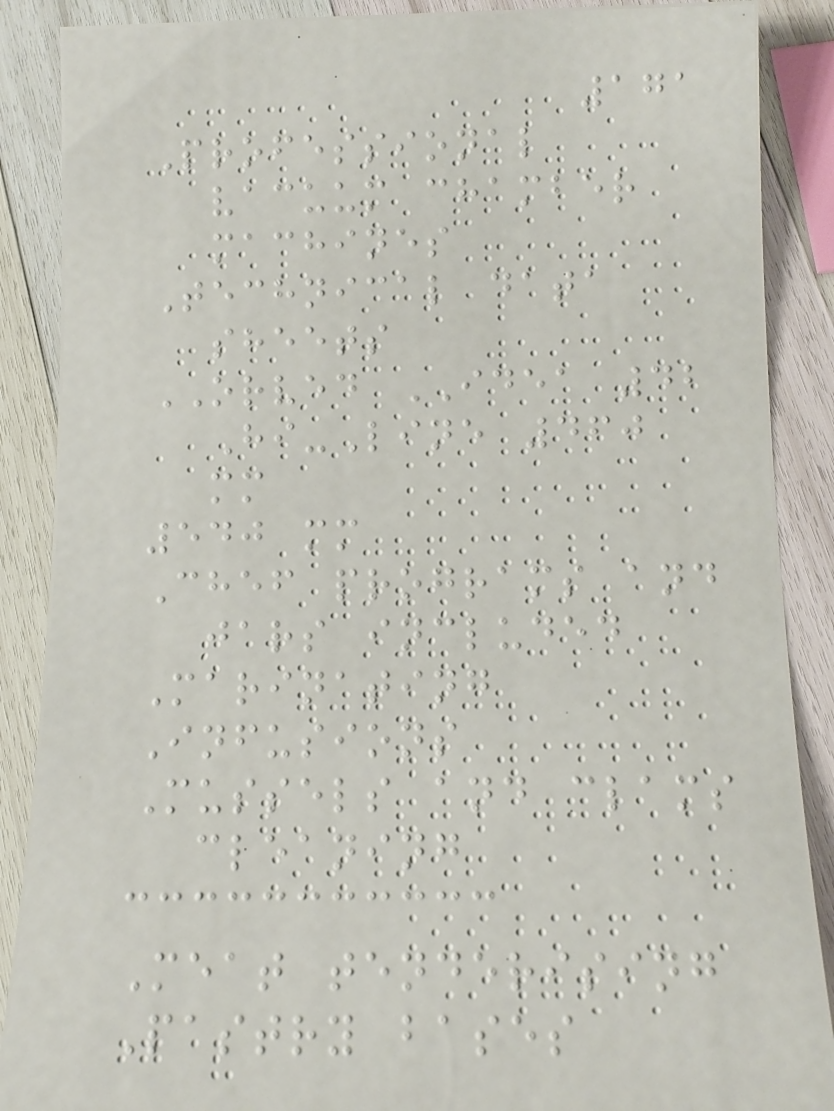171
Professional
vacuum chamber
machines
Technical data
sheets
ORVED IDEA 42
Hi-Line 460
mm
540 mm
Chef programs and
jars included
Marinating
Infusions
Mussels and clams
cleaning
Meat tenderising
Pastry bases
